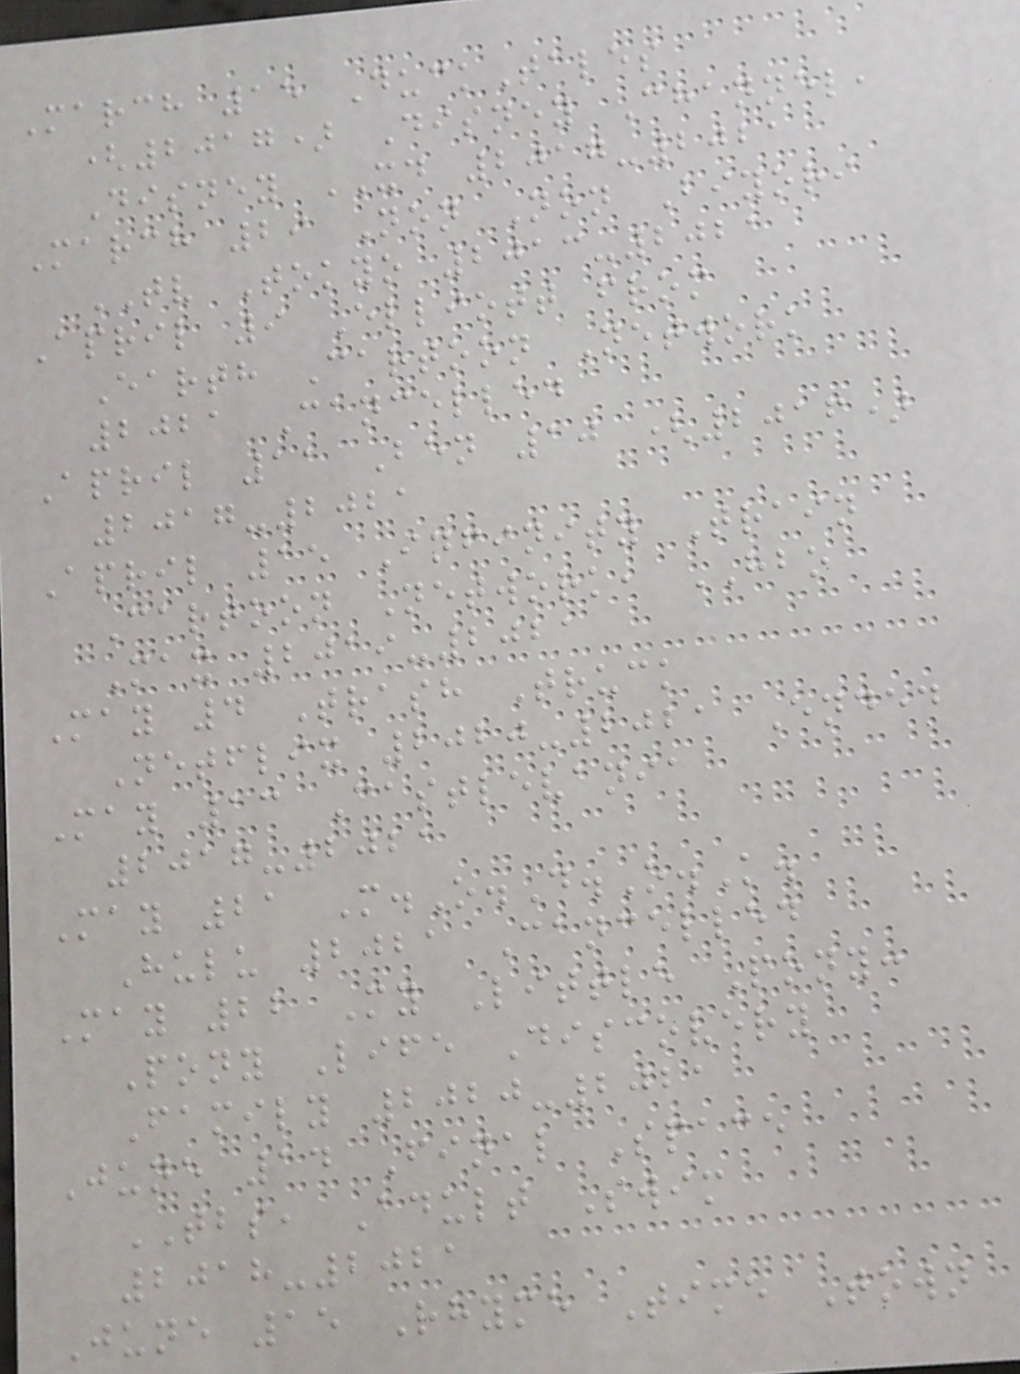March 15 DuckTales
(2017) Disney Channel,
Disney XD 2017-2021
March 29 Non Non Biyori
TV Tokyo 2013-2021
April 9 Elliott from
Earth Cartoon Network
2021 Cancelled
April 11 Ben 10 (2016)
2017-2021
April 15 Infinity Train
Cartoon Network, HBO
Max 2019-2021
May 4 Trash Truck
Netflix 2020-2021 Ended
May 13 Castlevania
2017-2021
May 21 M.O.D.O.K.
Hulu 2021 Cancelled
May 22 My Little Pony:
Pony Life Discovery
Family 2020-2021
June 14 Final Space
TBS, Adult Swim
2018-2021
June 15 Rhyme Time Town
